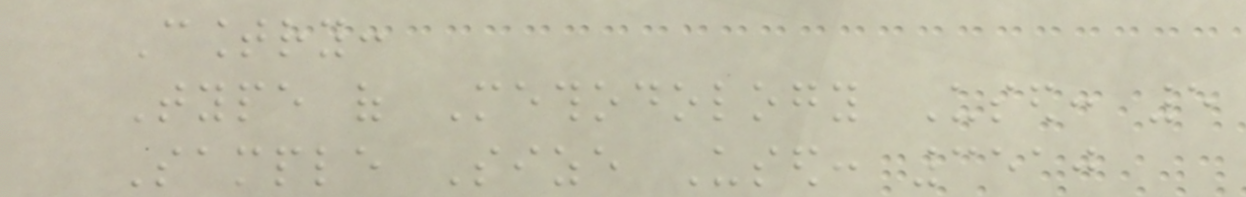Country:
Type of Methodology Used: 5
Sample Size Used: 3510
